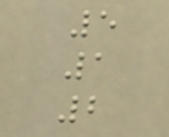5
1
2
